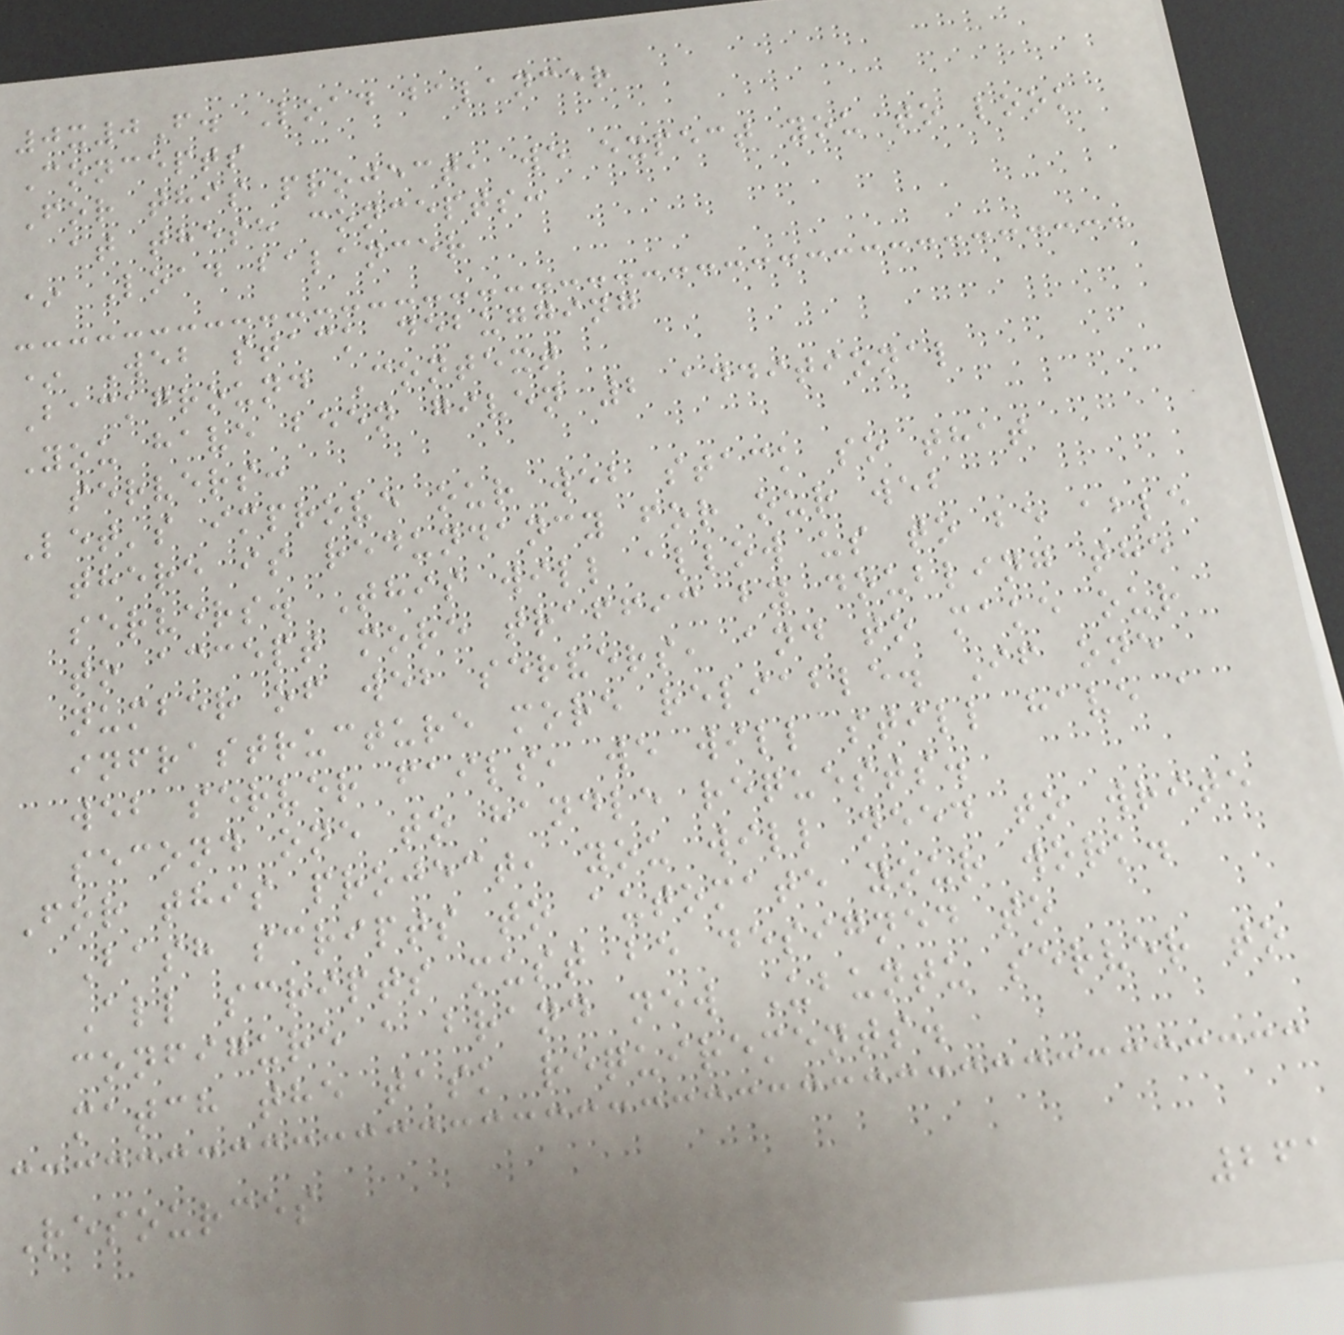0x0F. Load balancer
Concepts
For this project, we expect you to look
at these concepts:
* Load balancer
* Web stack debugging
Background Context
You have been given 2 additional
servers:
Let's improve our web stack so that
there is redundancy for our web
servers. This will allow us to be able
to accept more traffic by doubling the
number of web servers, and to make our
infrastructure more reliable. If one
web server fails, we will still have a
second one to handle requests.
For this project, you will need to write
Bash scripts to automate your work.
All scripts must be designed to
configure a brand new Ubuntu server to
match the task requirements.
Resources
261
